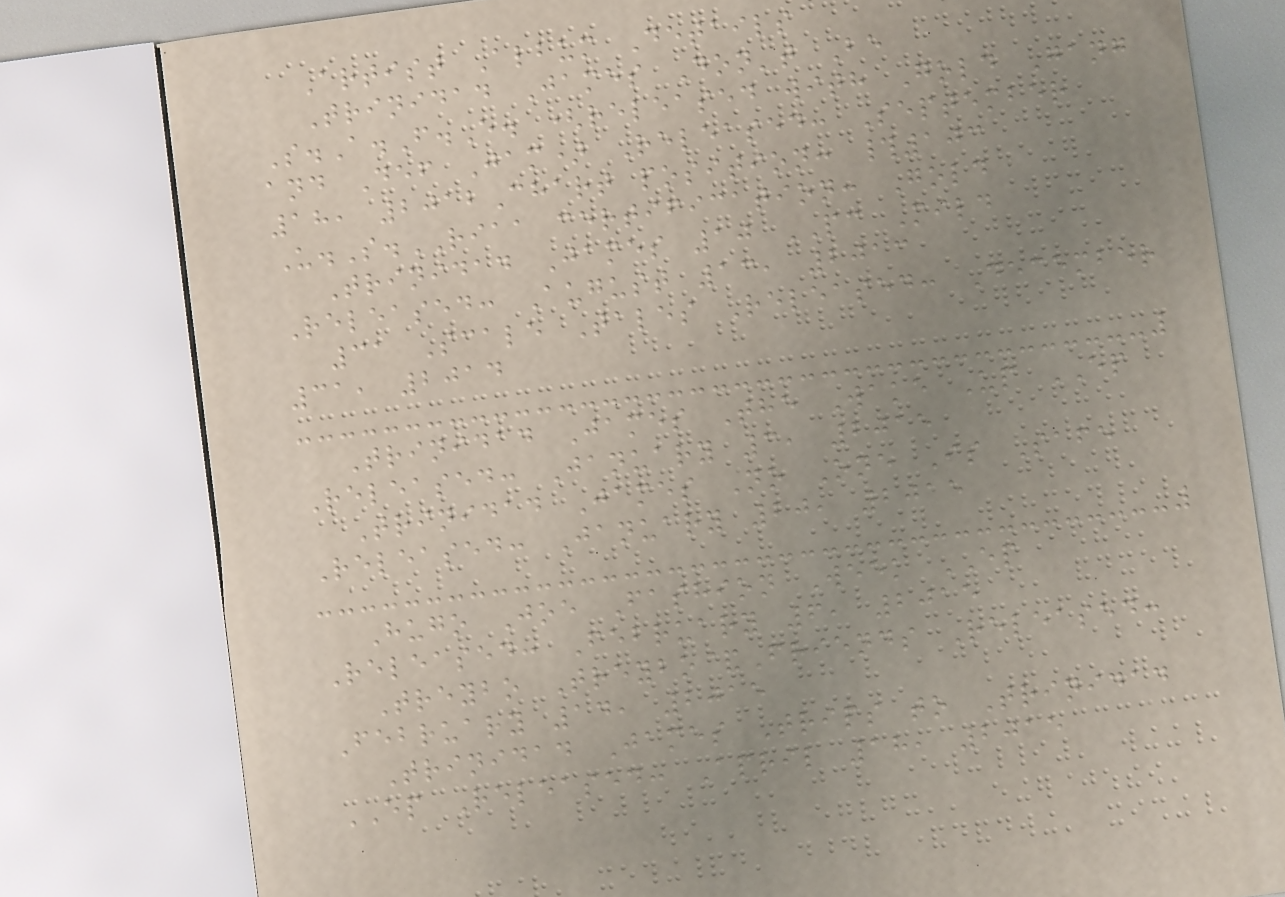Artist Album Details
Trinidad James Don't Be
S.A.F.E. (released with Gold Gang
and Def Jam) Released: September
18, 2012Chart position: #103
U.S.RIAA certification: Gold
Trinidad James 10 PC Mild
Released: August 13, 2013
31 Scale Tales Released: December
31, 2014
Trinidad James The Wake Up EP
Released: January 3, 2015
Trinidad James No One Is Safe
Released: January 20, 2015
Hugo Joe Fashion Week EP
Released: February 6, 2015
Treybo Treybo&Friends Released:
February 14, 2015
Trinidad James Trips to Trinidad
EP Released: April 18, 2015
